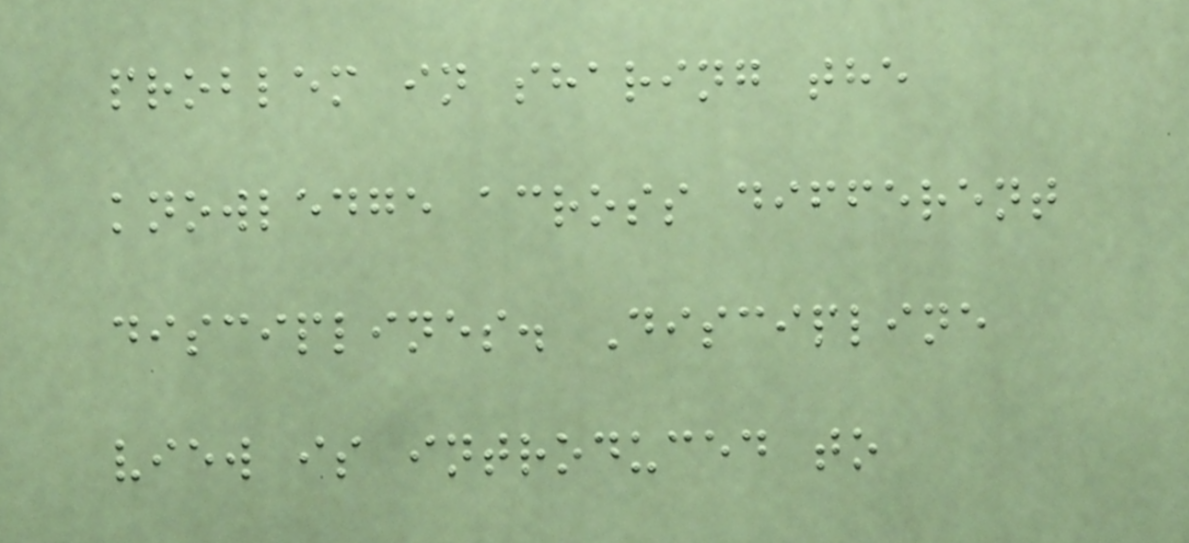problem in sharing the
knowledge across different
disciplines. Discipline
view is introduced to
